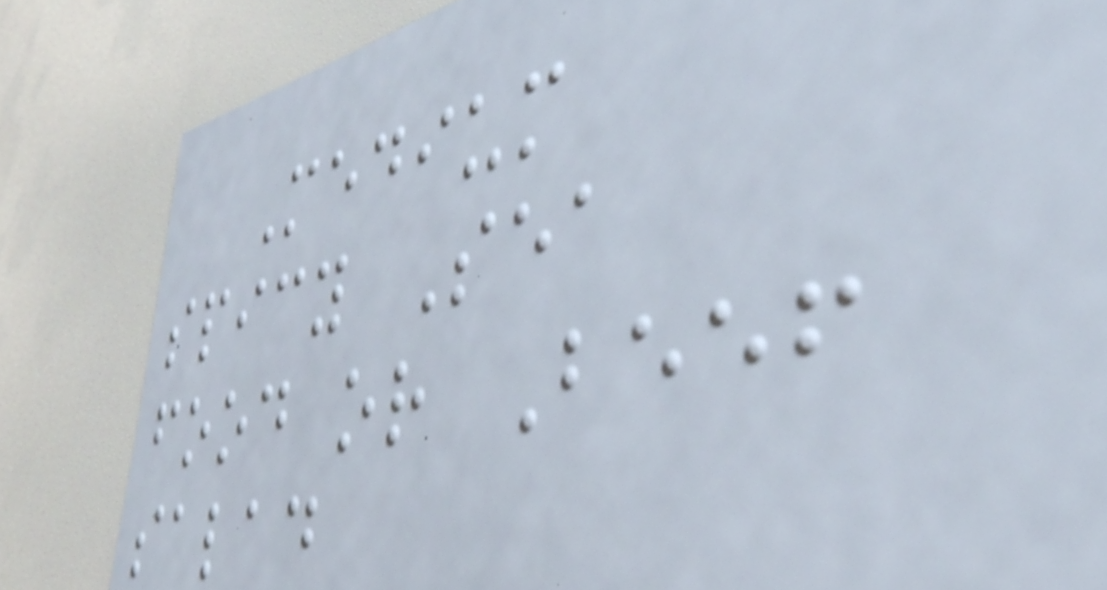Medium
spicy Sea
food or Beef
salad
